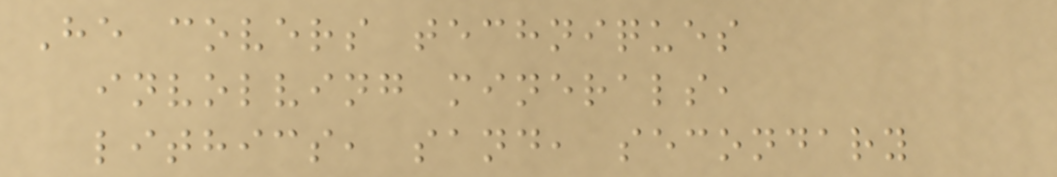He covers techniques
involving minerals,
lithics, sand, secondary
